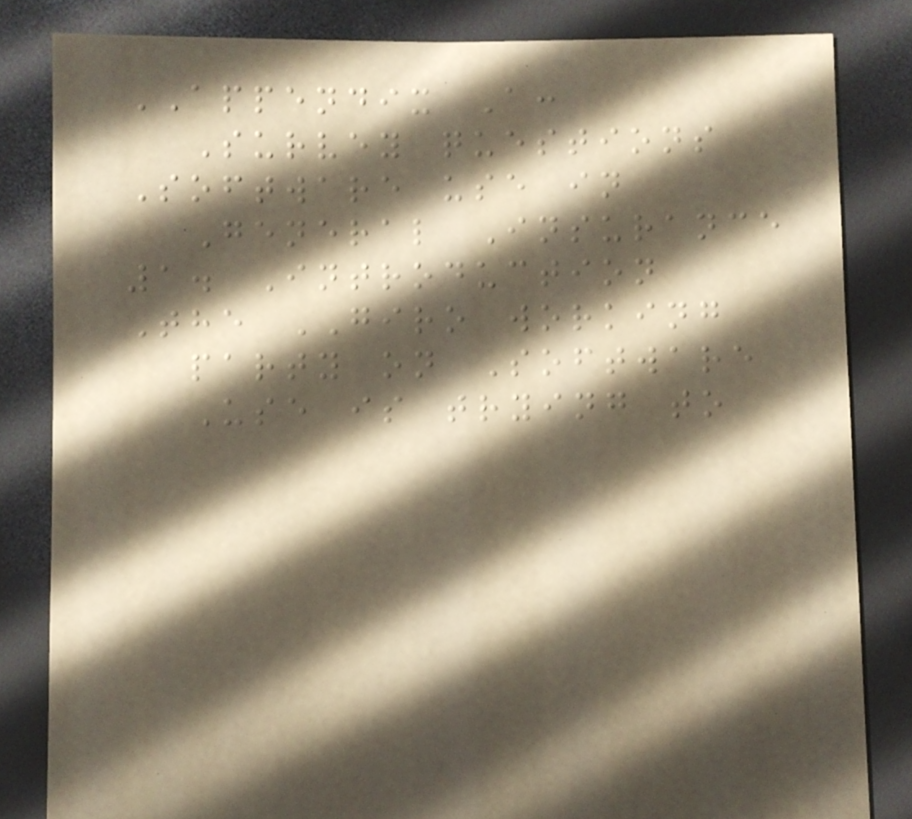APPENDIX A:
Survey questions
Software use in
General Insurance
1. Introduction
The GIRO working
party on Software
Use is trying to
